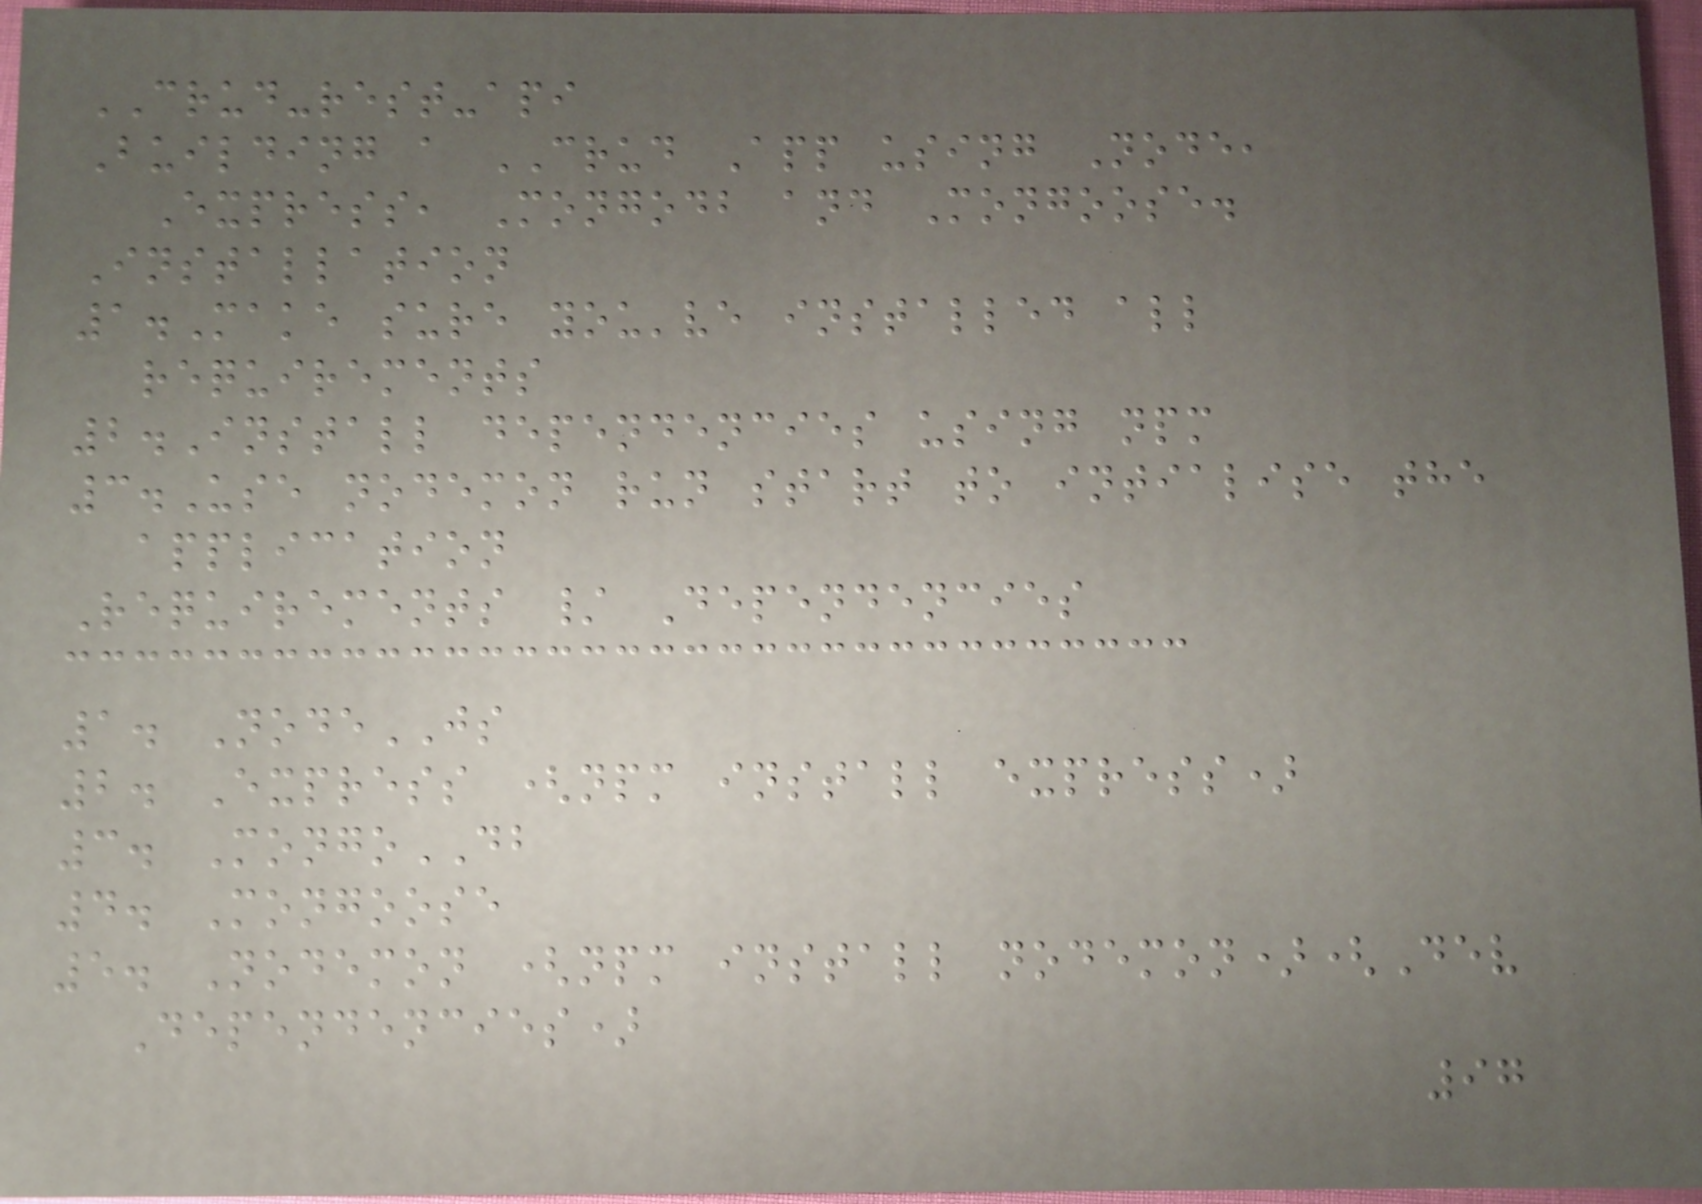CRUD-rest-api
Building a CRUD App using Node,
Express, Mongodb and Mongoose.
Installation
1.Make sure you've installed all
requirements
2.Install dependencies using npm
3.Use nodemon run start to intialise the
application
Requirements / Dependencies
1. NodeJS
2. Express (npm install express)
3. MongoDB
4. Mongoose
5. Nodemon (npm install nodemon)(Dev
Dependencies)
97
